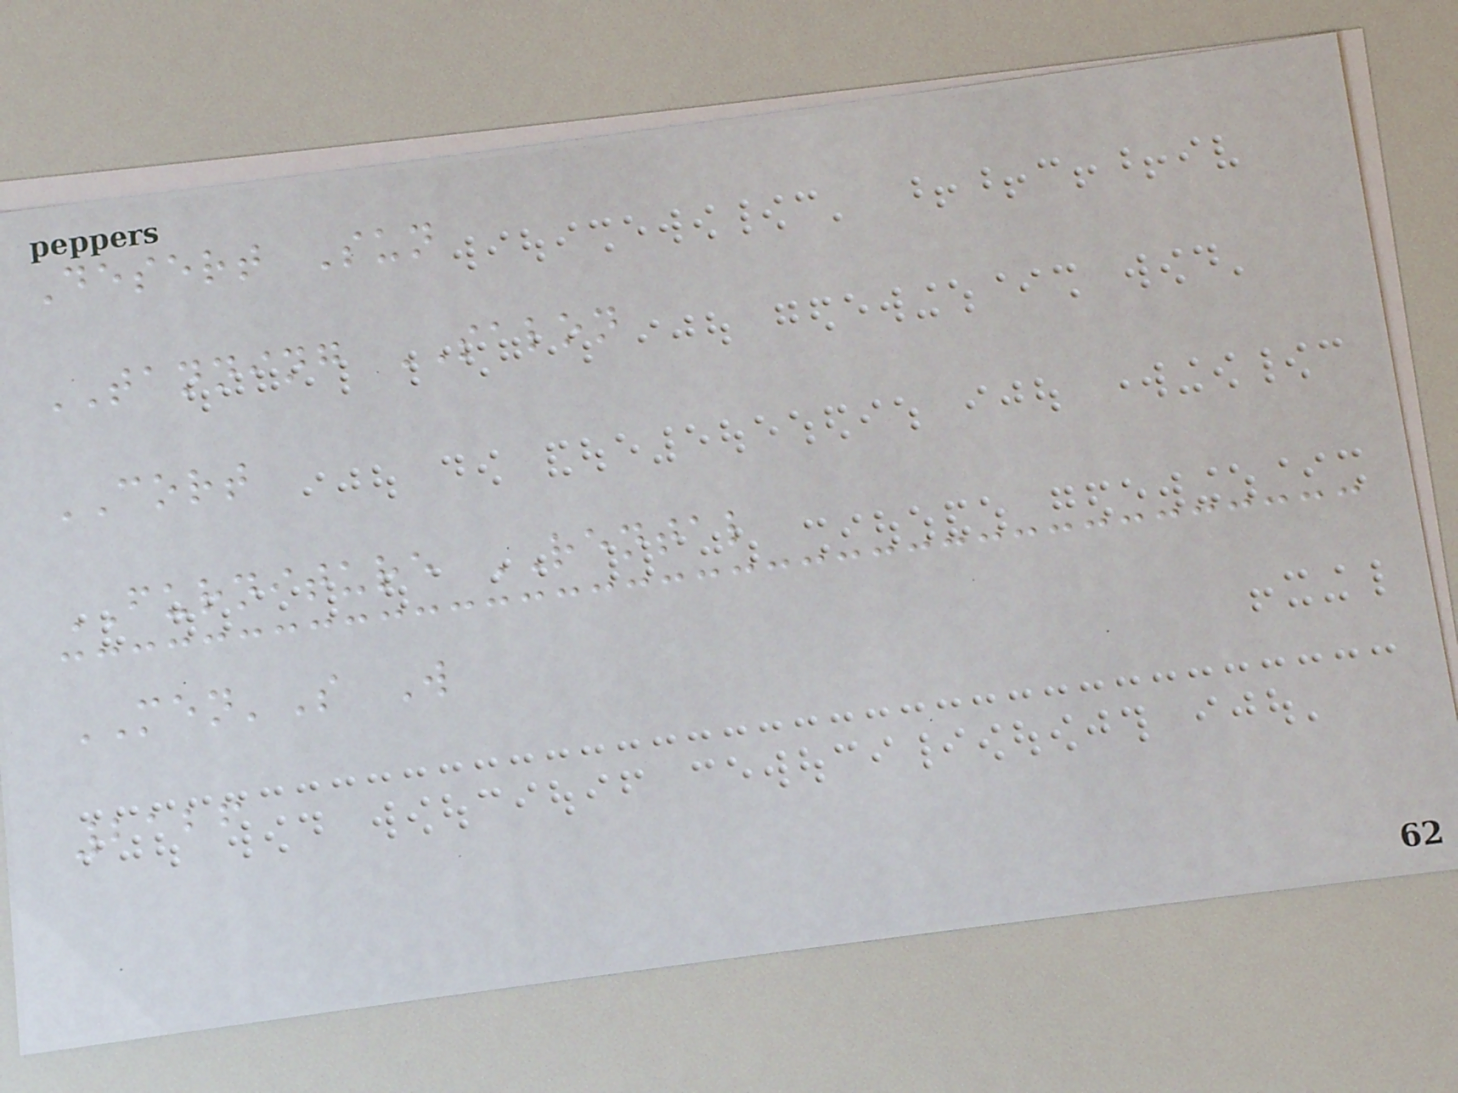Desert Sun
TANNING SALON
CORT
FURNITURE RENTAL
MEN'S W
2126
